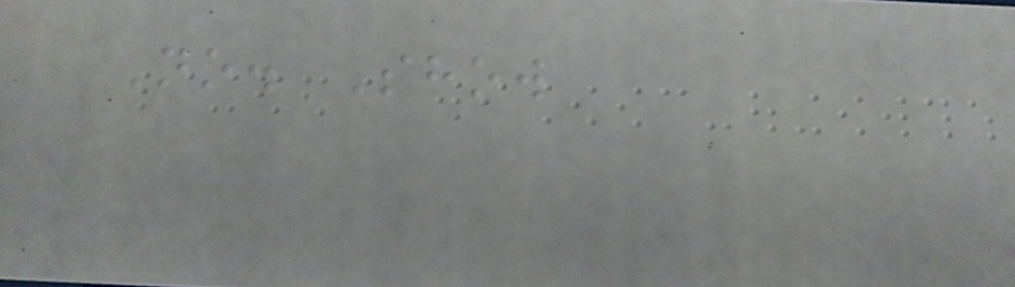No. Show
